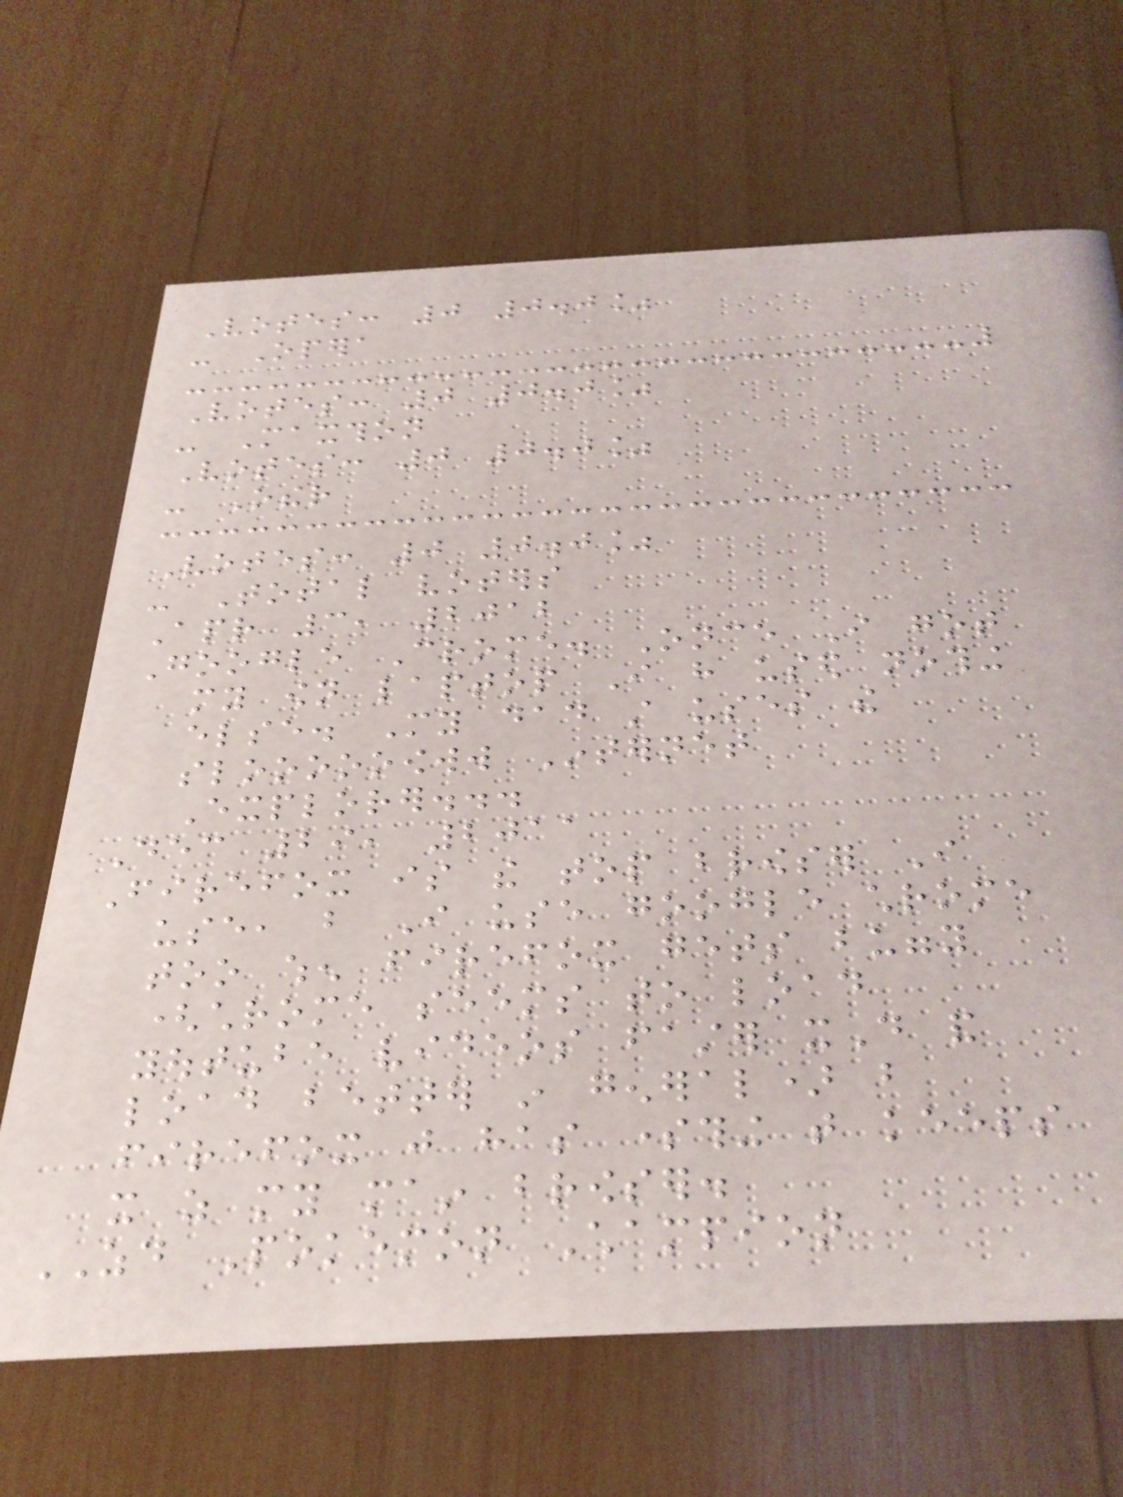Votes: 0 0.0%
- Opera
Votes: 0 0.0%
- Maxthon
Votes: 0 0.0%
- Other
Votes: 0 0.0%
- Total voters
Apr 3, 2012
Google Crome. Once I got
my own laptop I have used nothing
else. My dad still uses the
sloooooowww Internet
Explorer...
Dec 29, 2011
Firefox is the top browser I
use, but I use google chrome
too when firefox gets buggy
(chrome seems to load
youtube videos faster xD and
load better in general) but
firefox just has something that keeps
it as my main browser.
ZD Pokemon Champion
